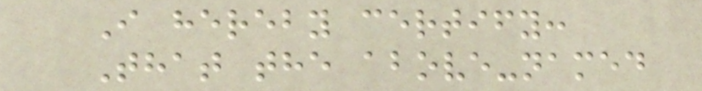I hereby certify:
That the above-named
